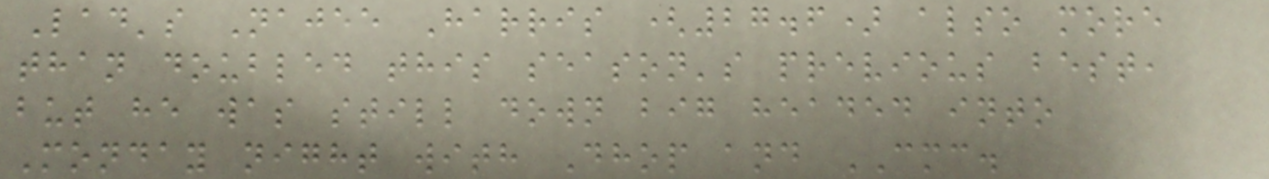Lad's Najee Harris (27.6) also more
than doubled this season's previous best,
but he was still down big headed into
Monday night with Dhop and CMC.
